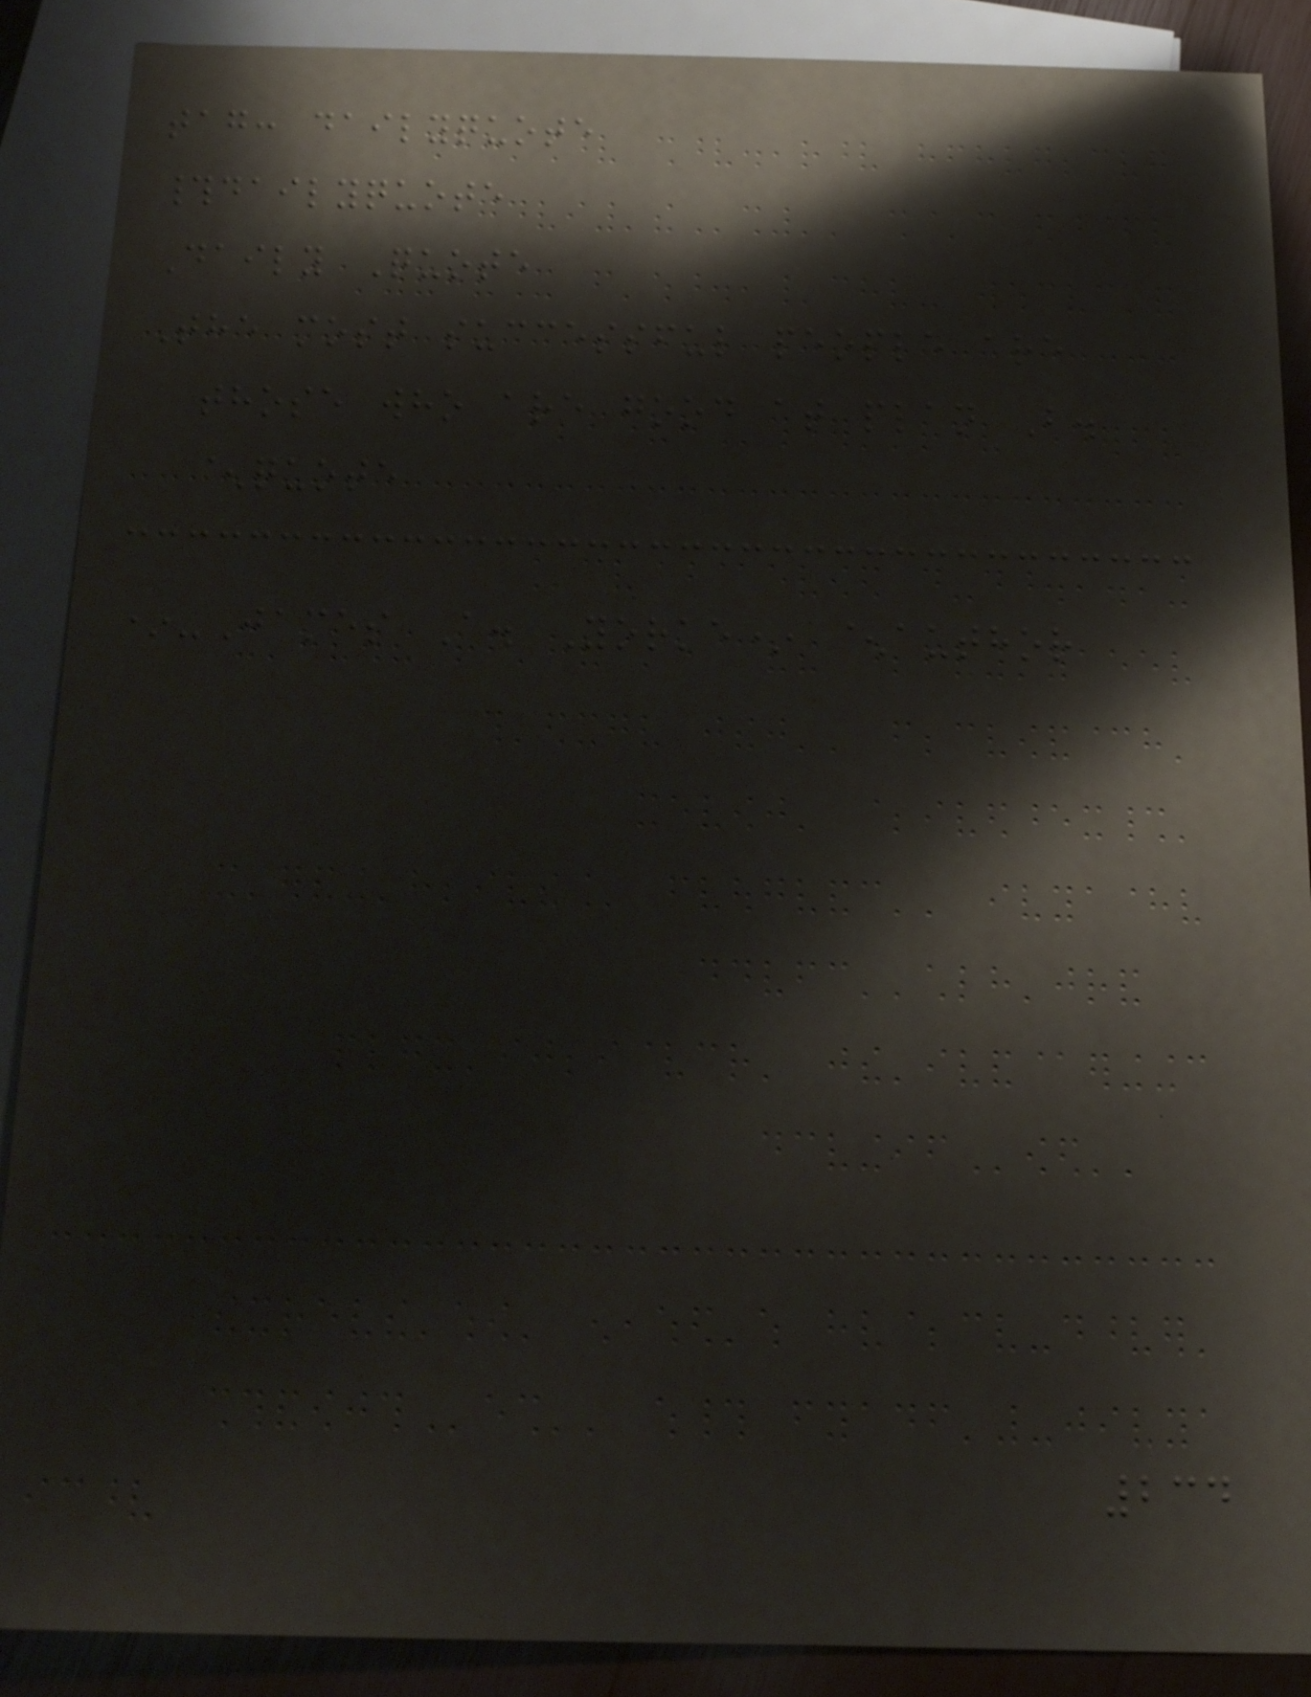tag: dailyquote
#dailyquote
Daily Quote
The most successful people are
those who are good at plan B.
^quote
*-James A. Yorke* ^author
234
